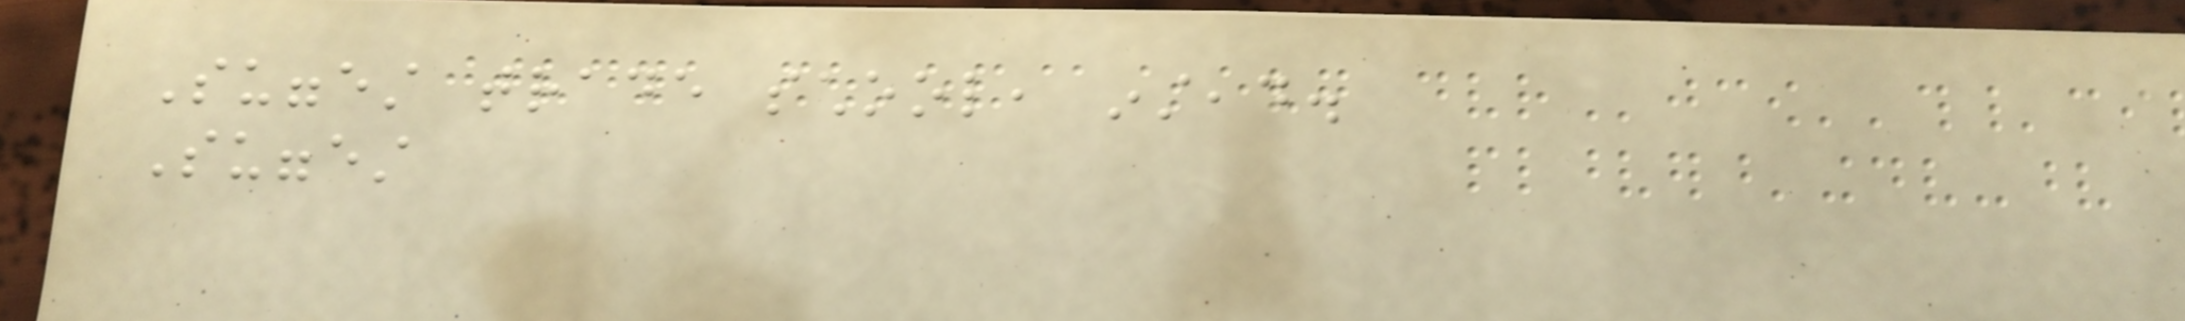Suggest trade school, instead.
Suggest
